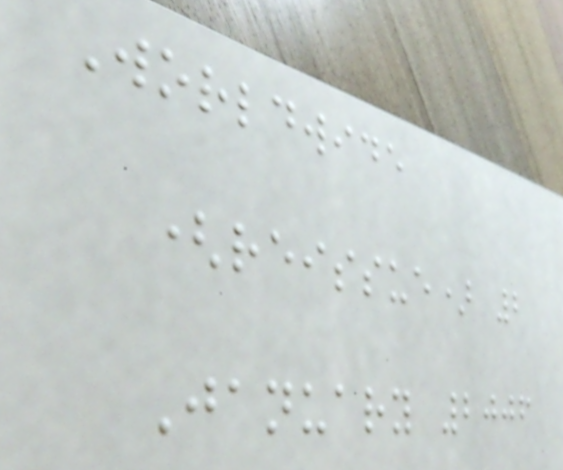Worldwide
(reissue) 2
January 2006
